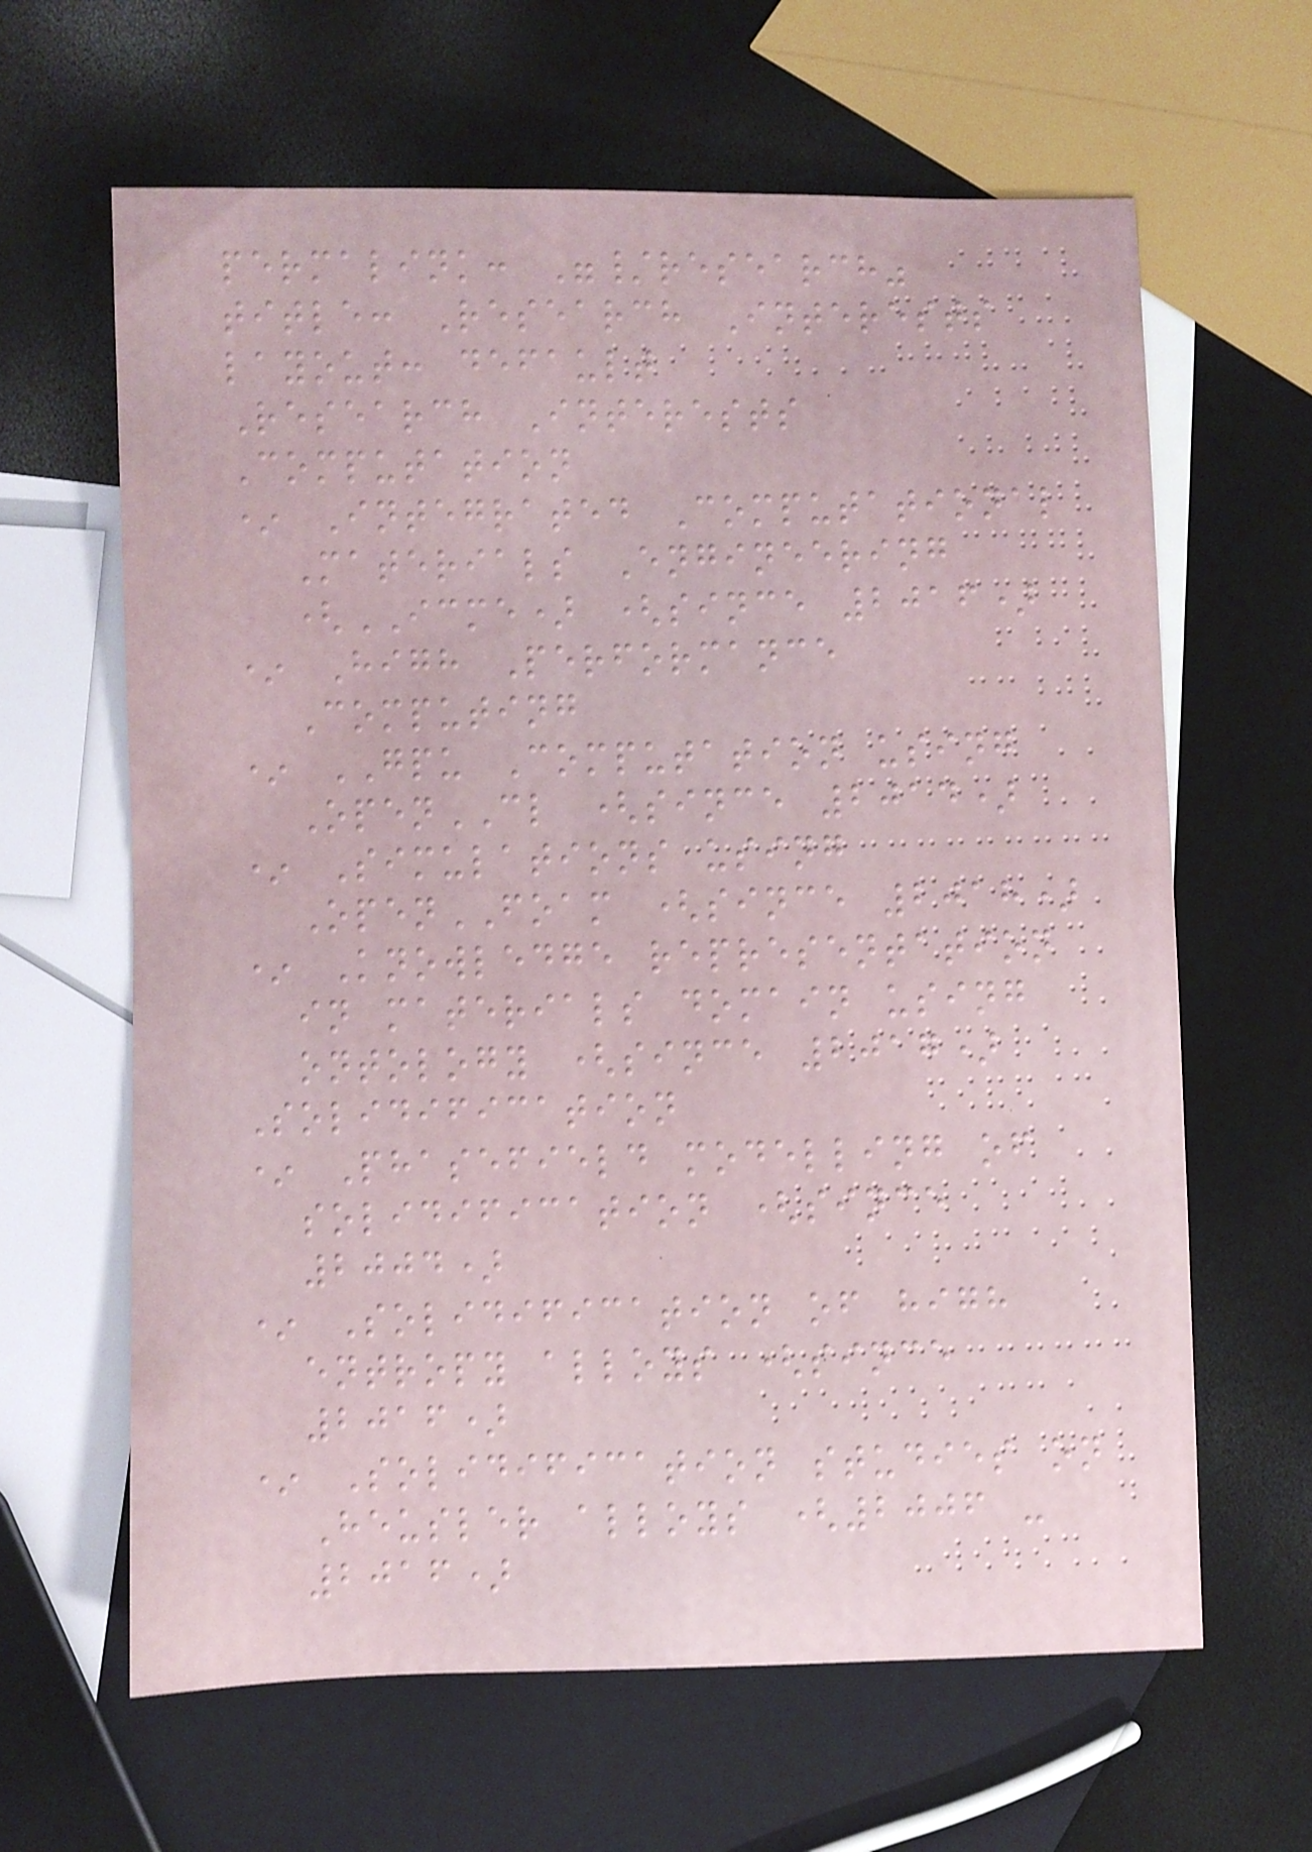permalink: "/research"
title: Research Interests
layout: default
Research Interests
Computation
* Integrated Computational
Materials Engineering
(ICME) (since 2016)
* High Performance
Computing
* GPU Computation using
OpenCL (since 2014)
* Simulations using
OpenFOAM (since 2018)
* Knowledge representation
in materials domain using
ontology (since 2017)
Solidification
* Phasefield modelling of
solidification (since
2004)
* Solidification of high
entropy alloys (since
2016)
* Solidification studies on
Heusler alloys (2006 -
2016)
